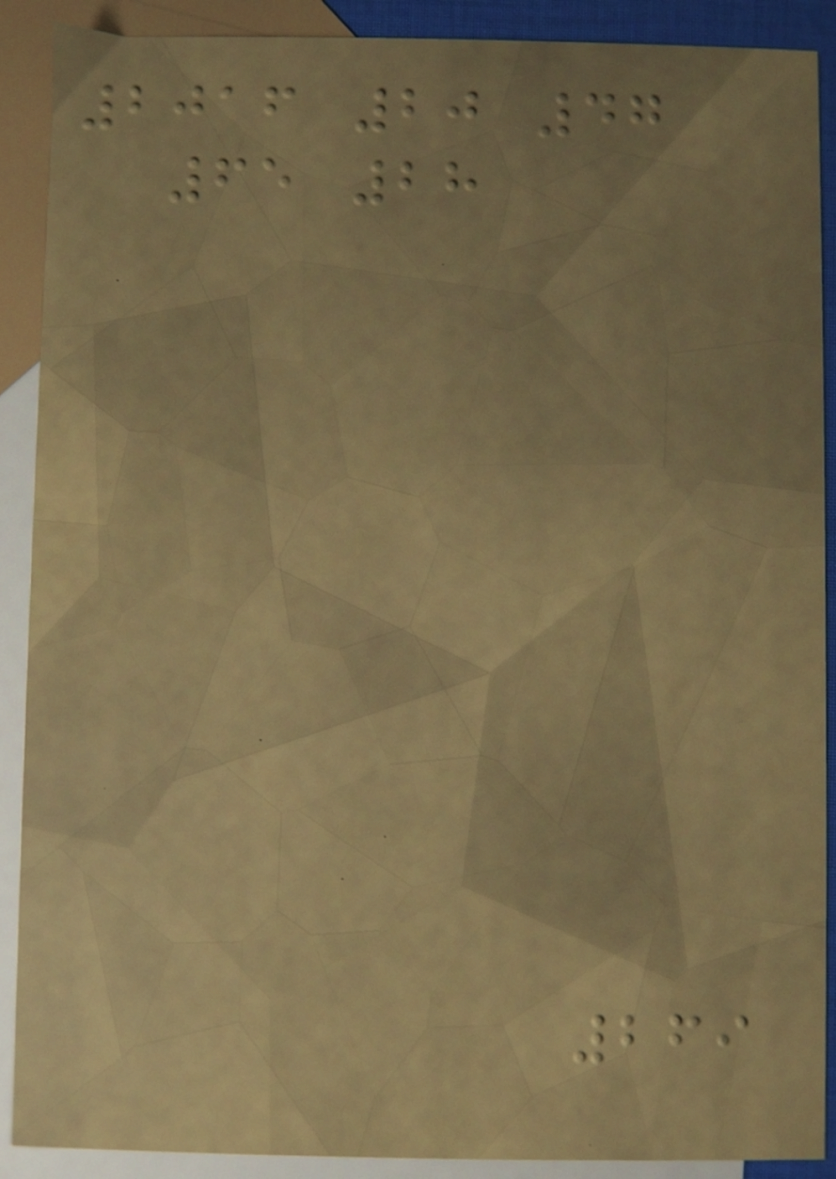2016 20 47
65 28
269
